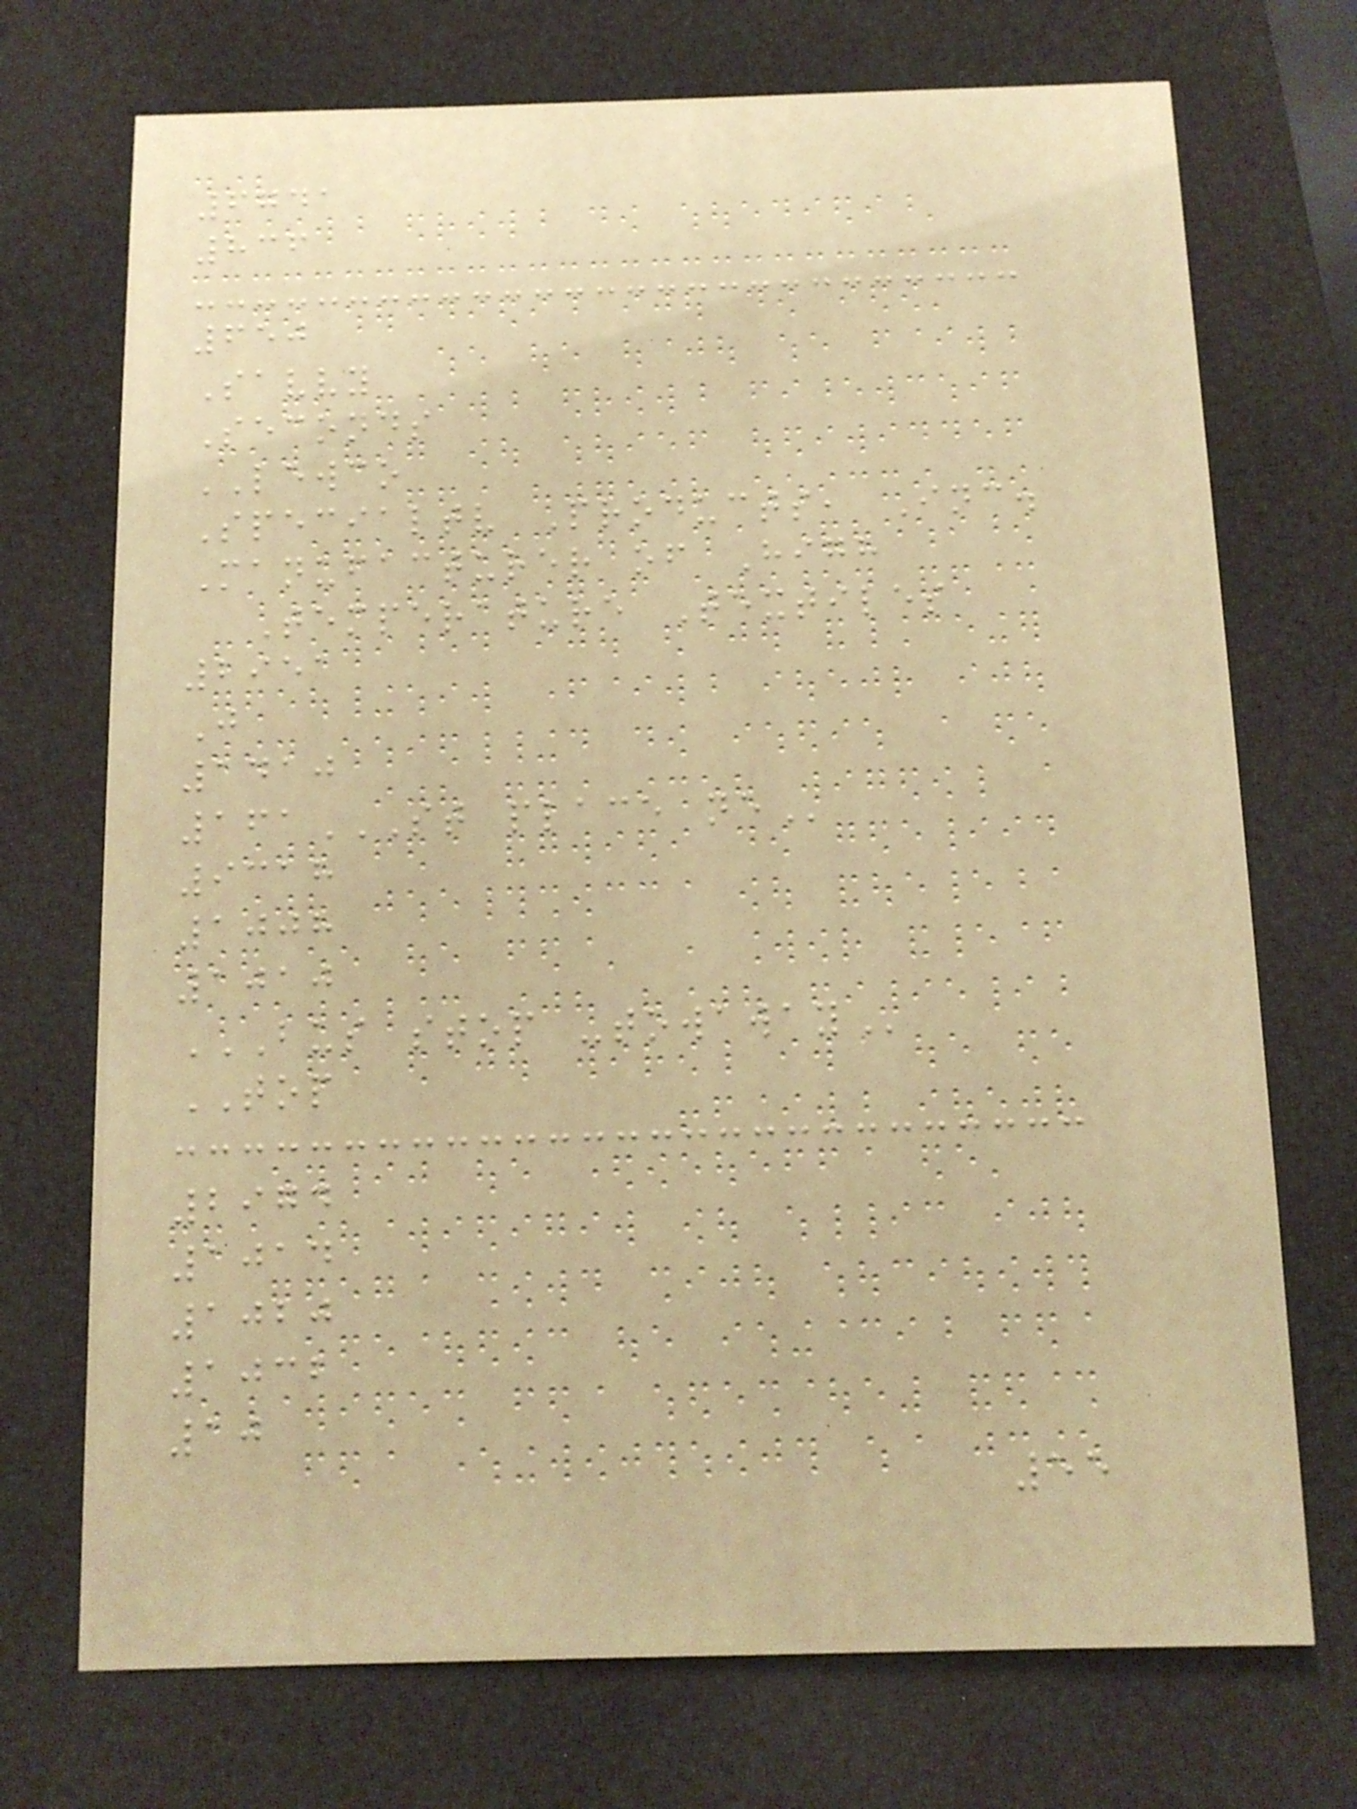6741
836
650
Savvy
Seconds
LEWCO
Specialtv Products, Inc.
Manufacturer of High
Temperature Textiles
2951
J
1410
161ST PLACE NE
9318
1008
1010
BUS STOP -TOWAWAY
TOP
2974
1014
1020
1032
10
55
